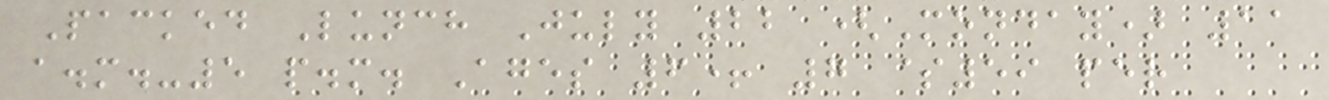Packed Lunch July 22 (Monday) 11
a.m.-5 p.m. Ages 6+ 7 $59 per
